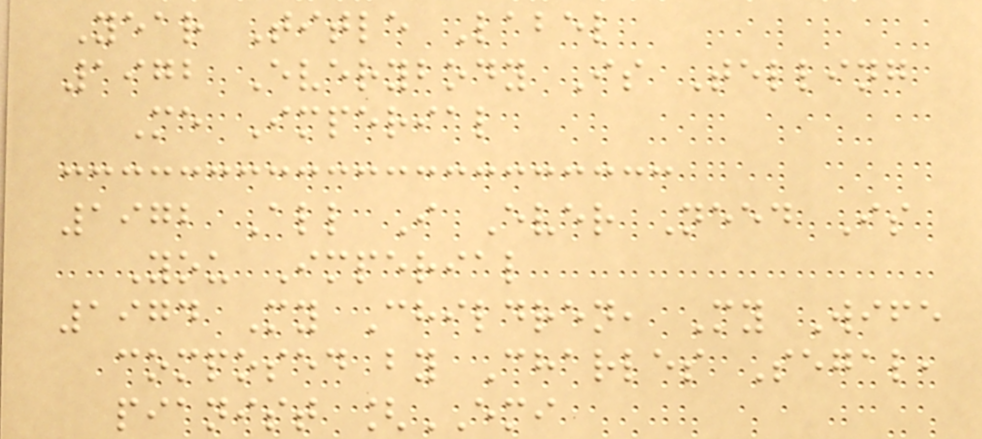Year Title Label
1972 Everybody Is Telling
Me Imperial
1972 All I Ever Need Is
You Imperial
1974 My Children, My Wife
composed by Charles Segal,
pianist [EMI
